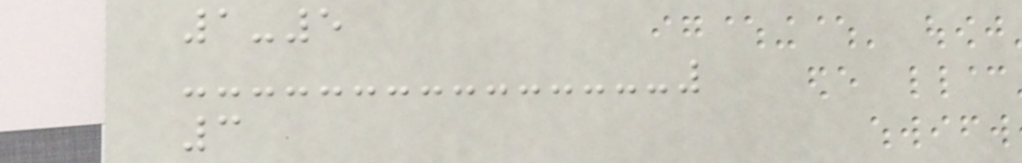1-5
3
